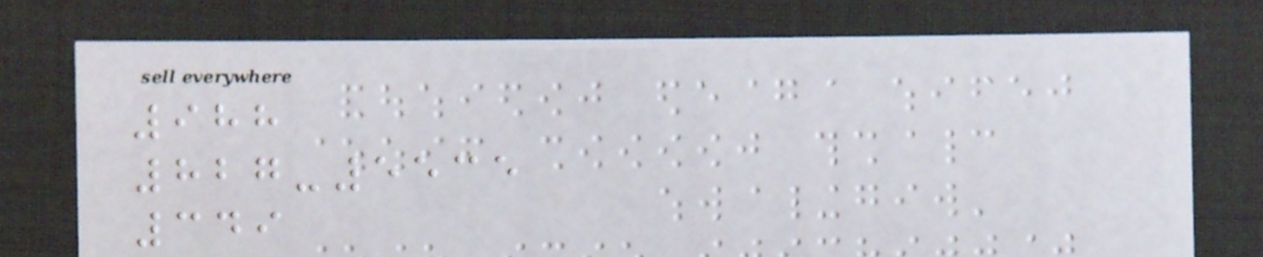988
827-5535
349
